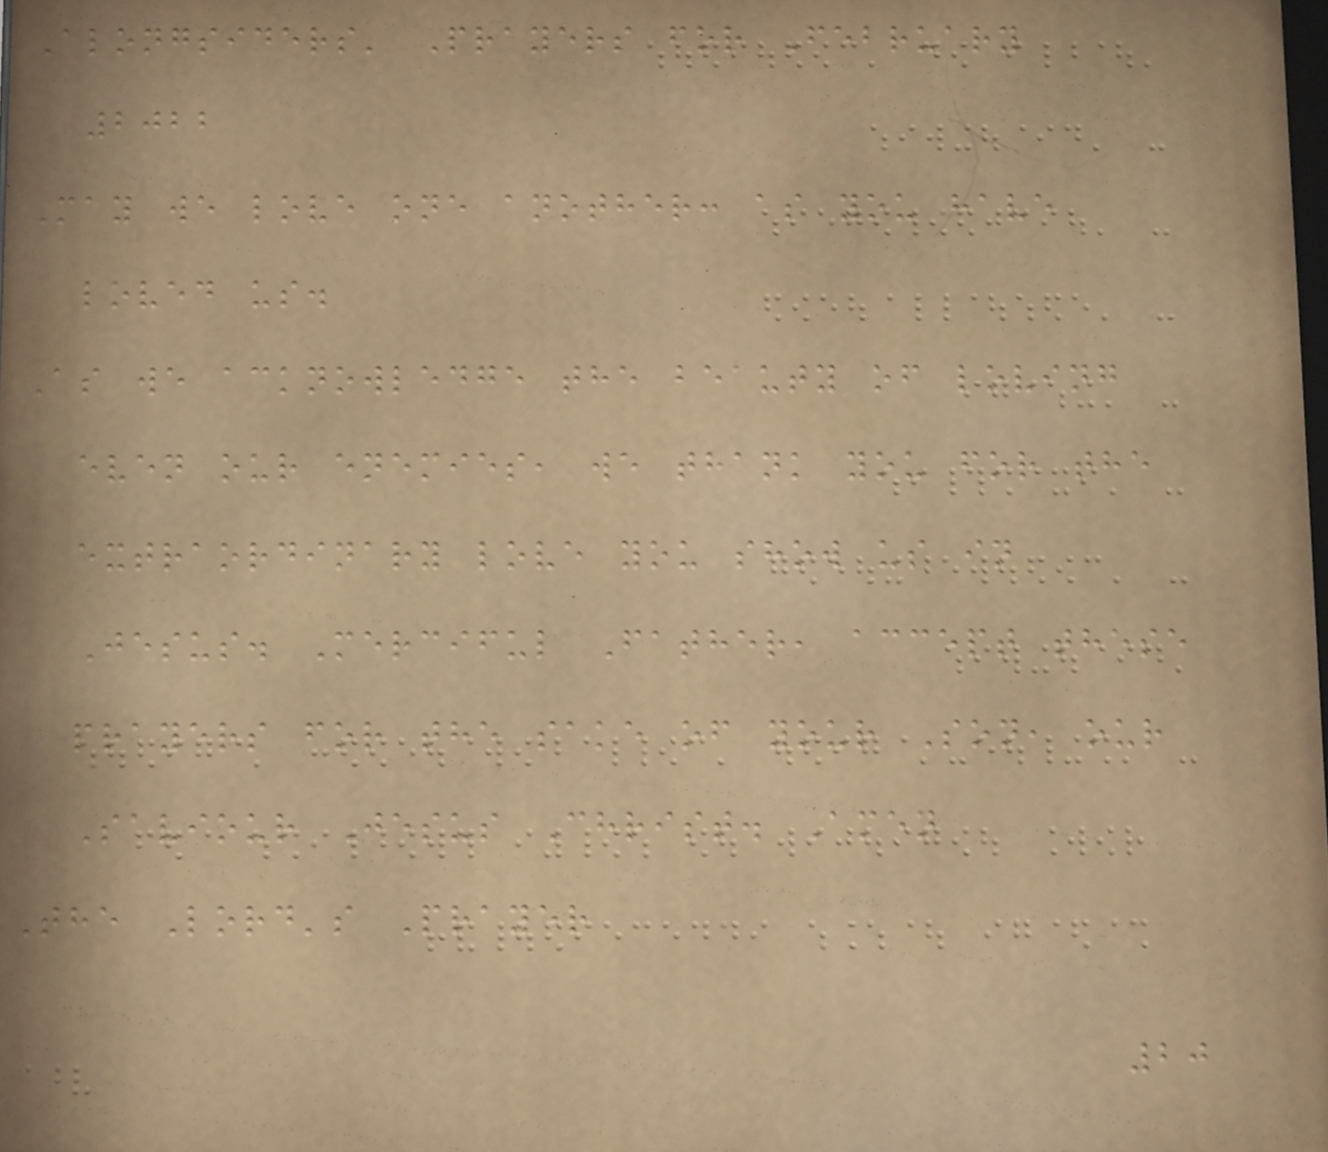Alongsiders' Prayers for February
2022
May we love one another: as you have
loved us.
As we acknowledge the beauty of loving
even our enemies, we thank you for the
extraordinary love you show us in
Jesus. Merciful Father, accept these
prayers for the sake of your Son, our
Saviour Jesus Christ. Amen
The Lord's Prayer
20
